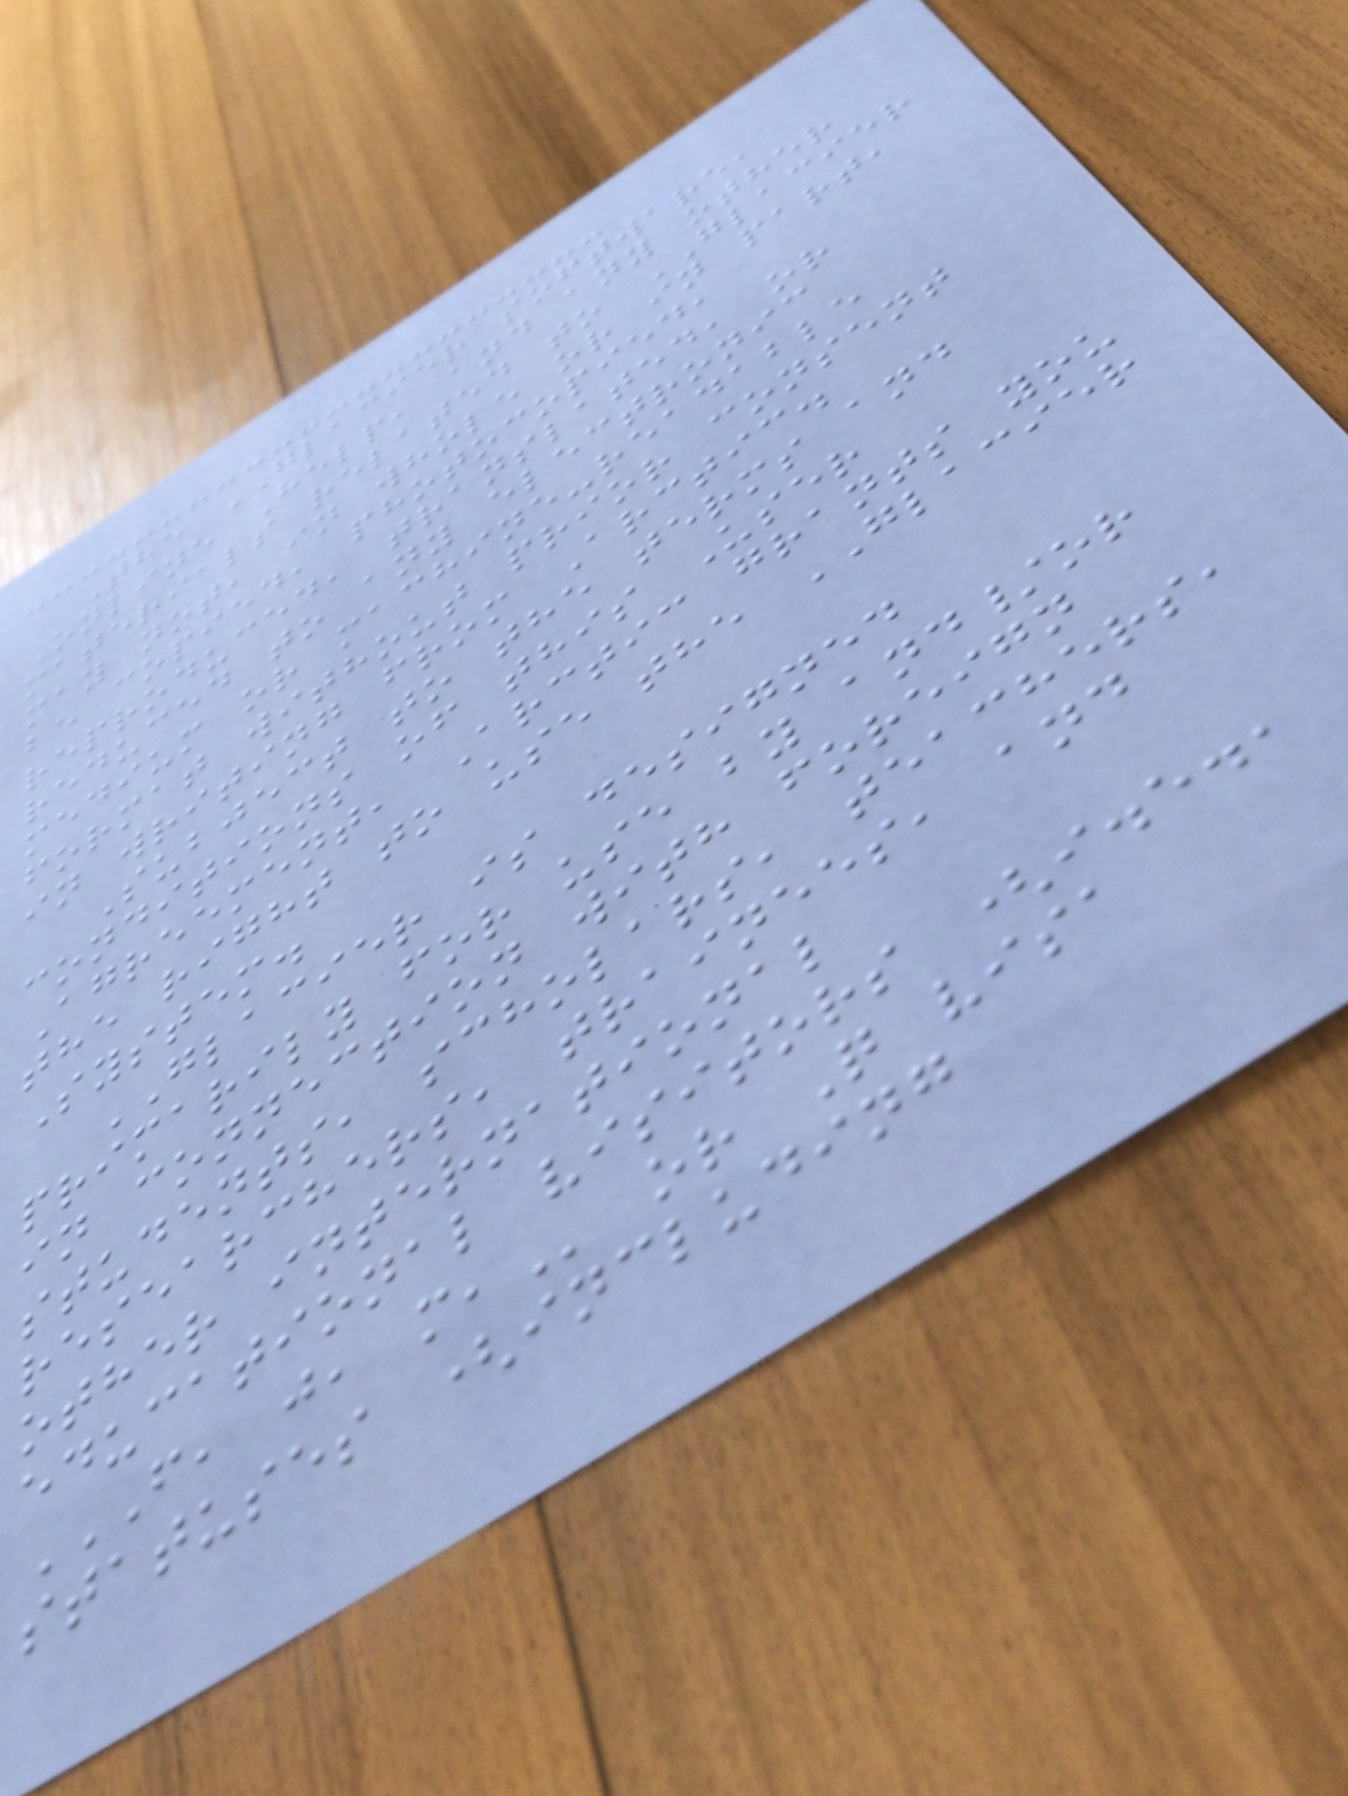The GLACIER software,
Online Help, and any other
materials related to GLACIER
may not, in whole or in part,
be copied, photocopied,
reproduced, translated, or
reduced to any electronic
medium or machine-readable
format without prior consent
in writing from Arctic.
Subject to the terms and
conditions of this User
Agreement, Arctic grants you
the right to use the GLACIER
System.
GLACIER is designed
primarily for use by and/or
in connection with foreign
students, scholars, teachers,
researchers, trainees, and
other international
educational visitors (i.e.,
F, J, M, or Q visa
statuses (including
